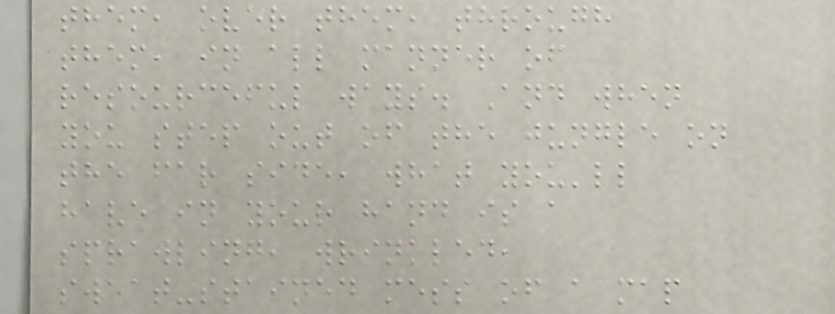them, over them, through
them, in all manner of
resourceful ways. And when
you step out of the jungle on
the far side, what you'll
have in your hand is a
sprawling, wrinkled,
sweat-stained mess of a map
